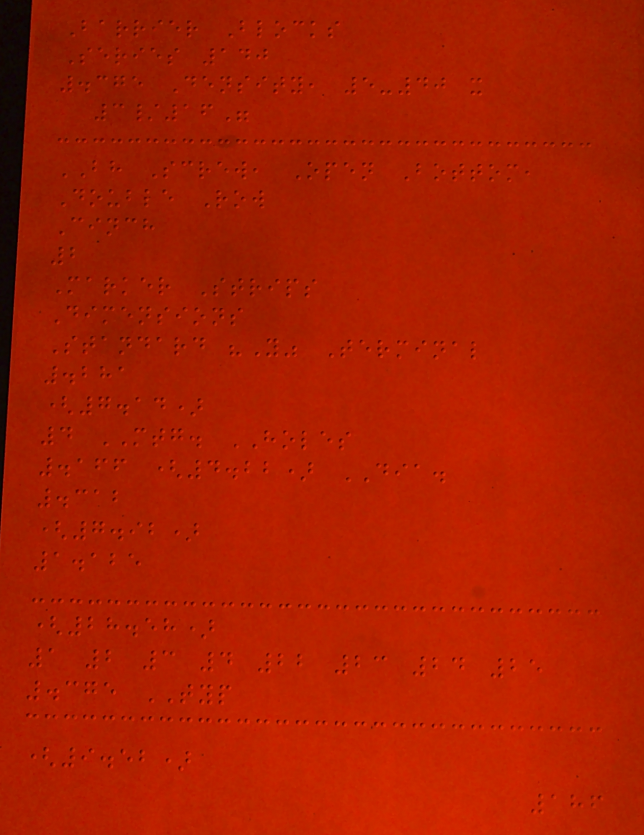Barrier Blocks
Series 140
.375 Density, 5-40 x
3/16"
BH Screw, Open Bottom,
Double Row
Cinch
2
Marker Strips
Dimensions
Standard "Y" Terminal
.281
(7.14)
4 MTG. HOLES
.166 (4.22) DIA.
.312
(7.92)
1.125
(28.58)
1 2 3 4 22 23 24 25
.375 TYP
(9.52)
186
